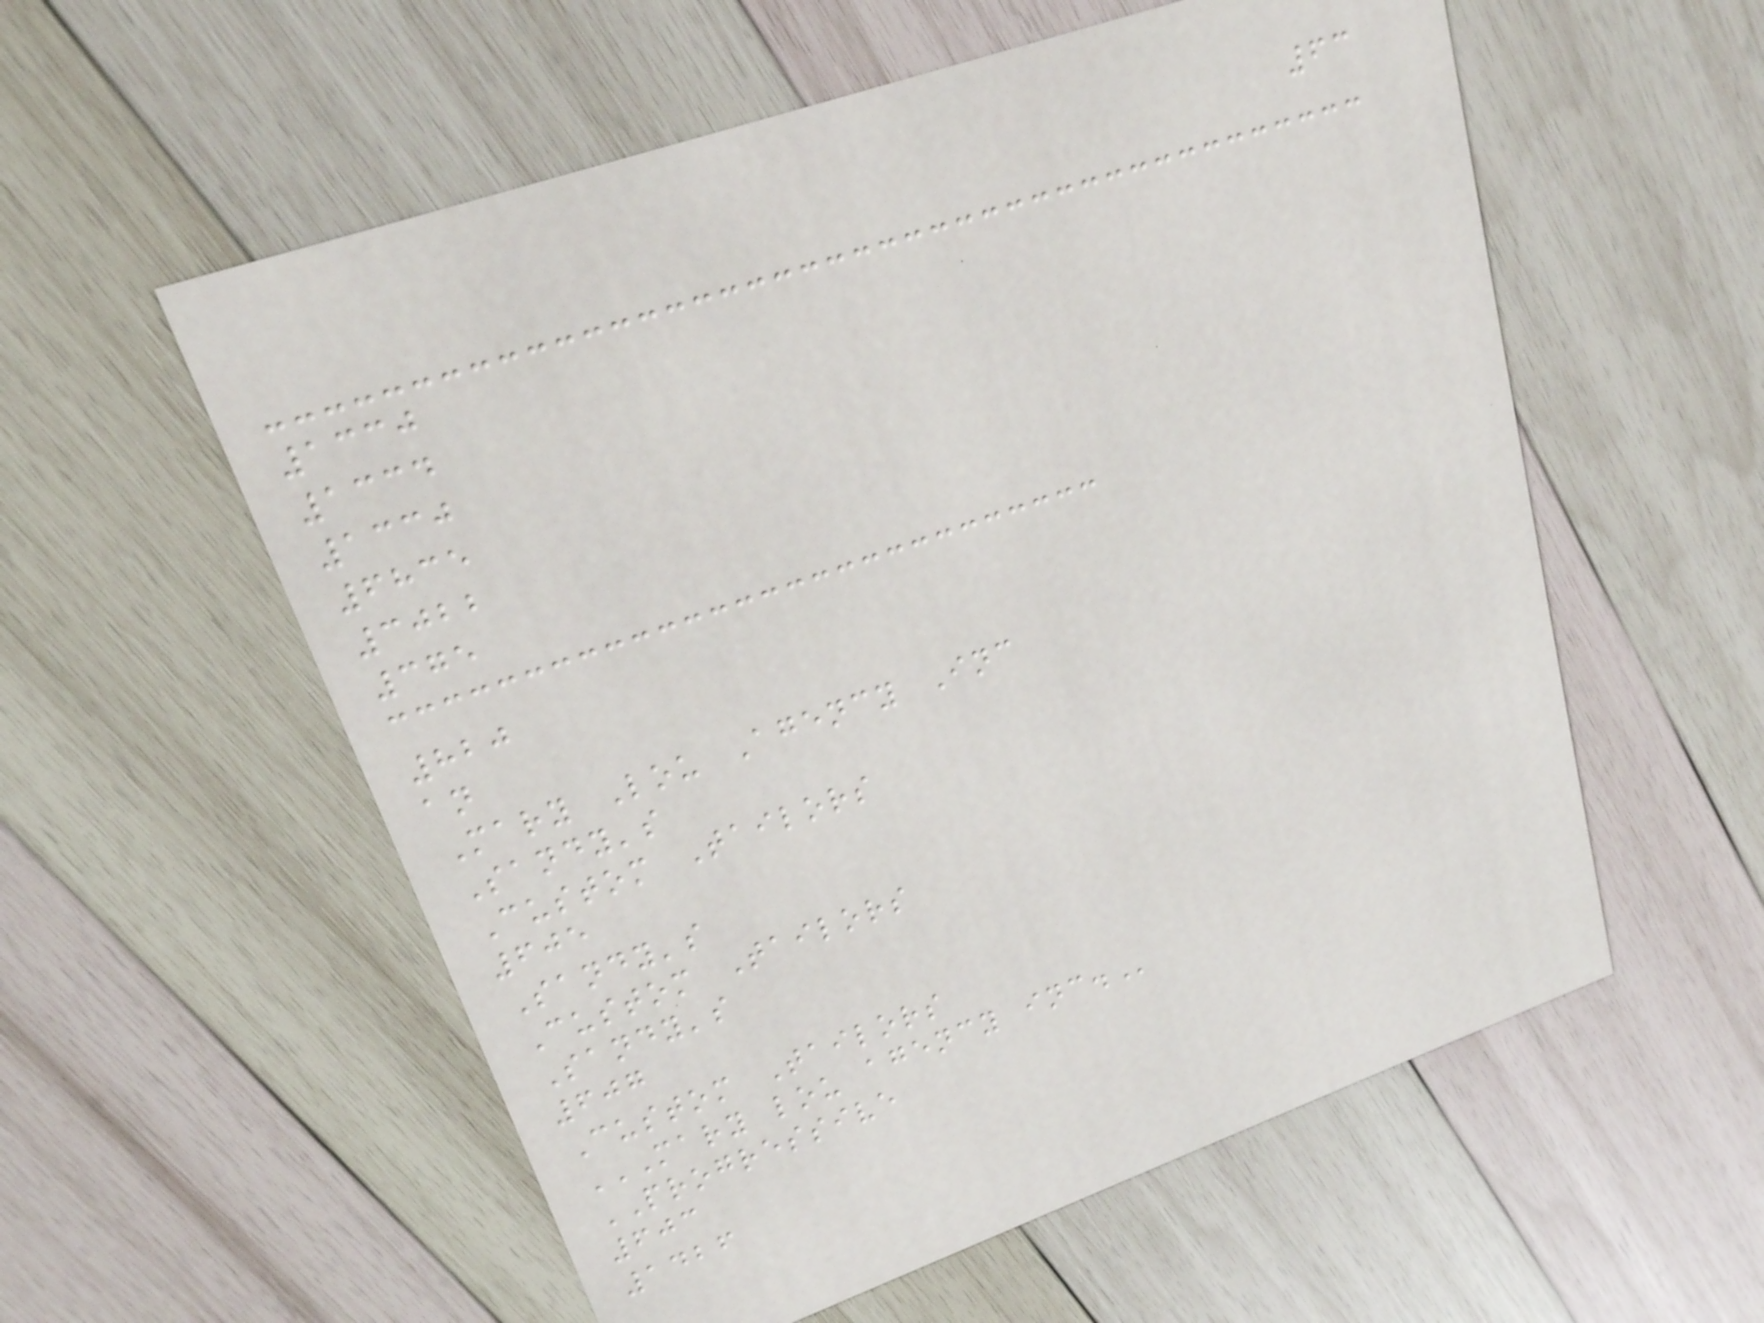63
1330
1334
1330
6835
3022
375
820
an
Mary Lou Agency Inc
Sandy's
Custom Tailors
605
Sandy's
Custom Tailors
Sandy's
607
Custom Tailors
MARY LOU AGENCY INC.
PROGRESSIVE
603
1426
